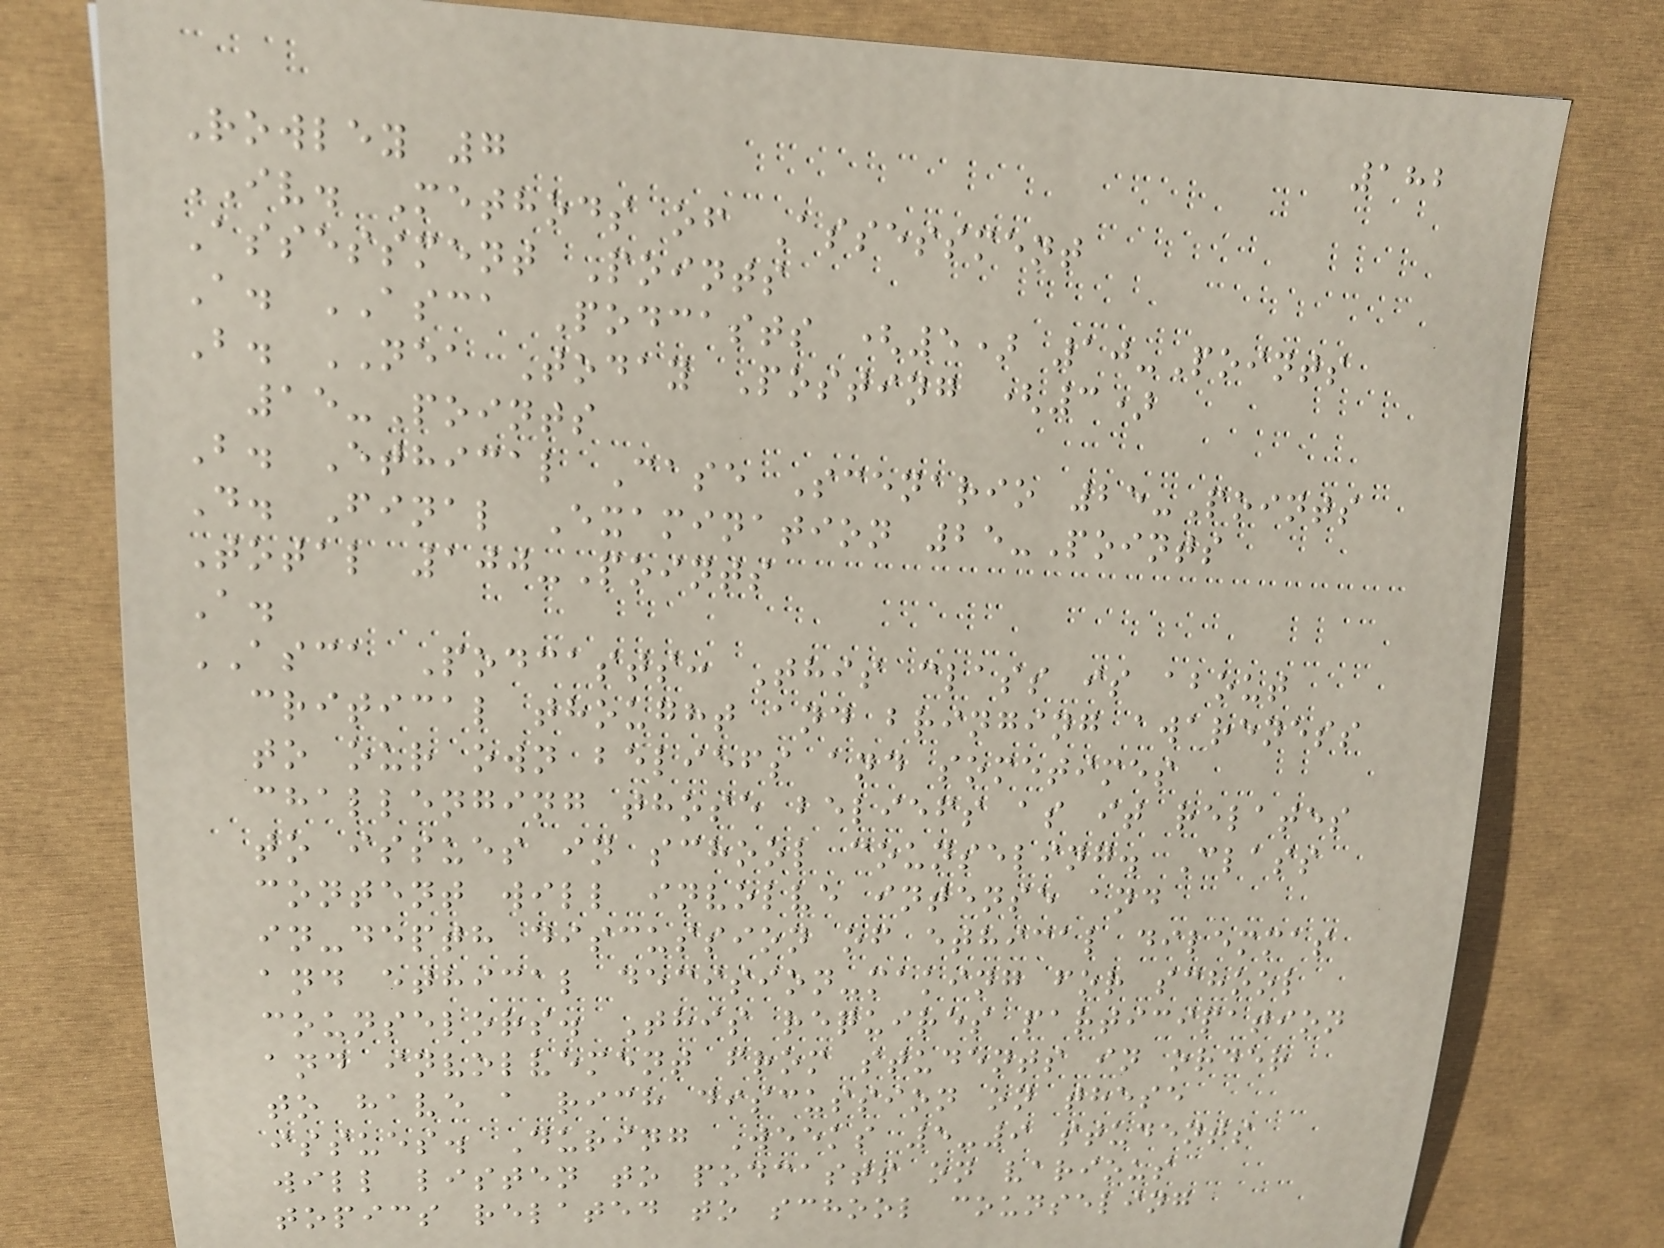182
Rowley 7
IV. Methods of Assessment
Assessment Points
A. ASCA Podcasts (5) 10-Points
B. NEA Today Posting (3)
15-Points
B. Ethical Case Scenario 25-Points
D. Final Examination 25-Points
Total 100-Points
A.
ASCA Podcasts: This class is about
critical thought and bringing awareness
to our own beliefs and sometimes
challenging those beliefs as it relates
to issues in school counseling. Class
content will involve intense and
in-depth discussion of ethical dilemmas
and ethical decision-making for school
counselors. This requires participation
and involvement from students in order
to have a rich discussion on these
issues. During Weeks 5-9 students
will listen to podcasts on various
topics related to school counseling
